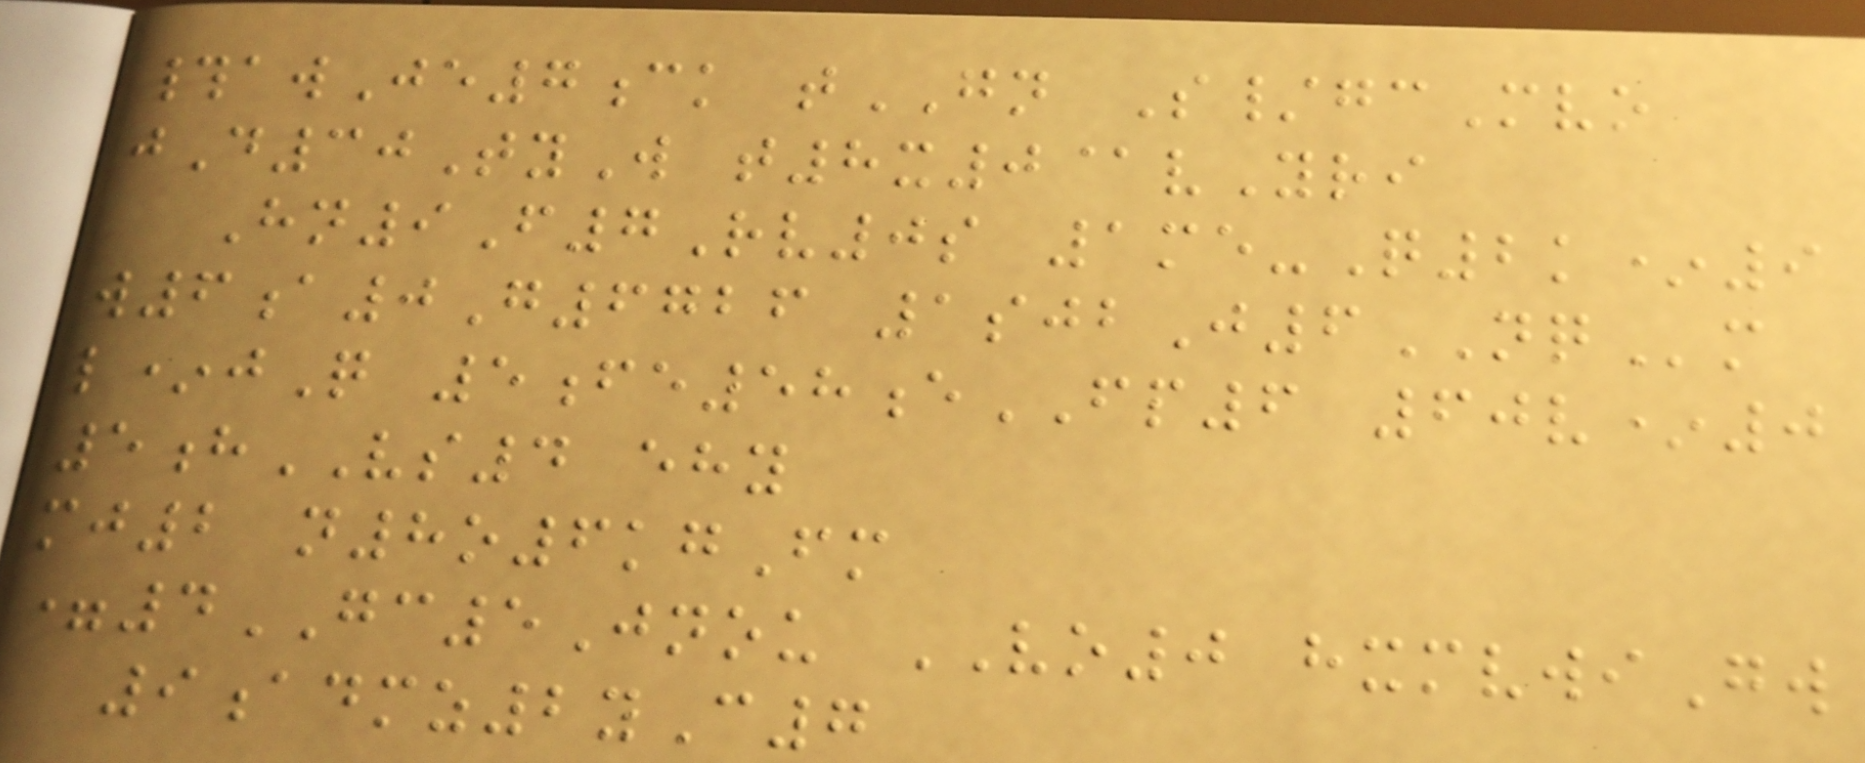#awJe7ck tGN S/gcMvo
jD30TyW t8x0@vYri
Hn9F7Rv0s 1me-Q2k*9
w6a0G6726 1sjbJ6NQm
l*jQ 5fe58eFP6 60v*0
5hVS4 ehy
mj2 n8o6kgFm
=4GC5Jnou VO0 hxmvwiGw
9admz2yC7
